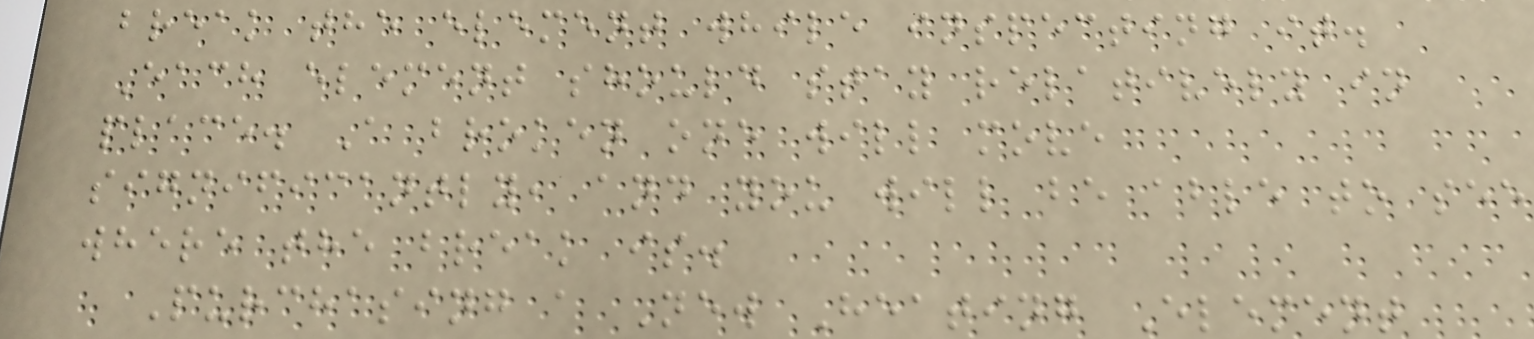break the element while inspecting it.
Each element should stay relatively in
place. A broken one will move
significantly, and you will be able to see
where the break is.
Purchasing a New Heating Element
